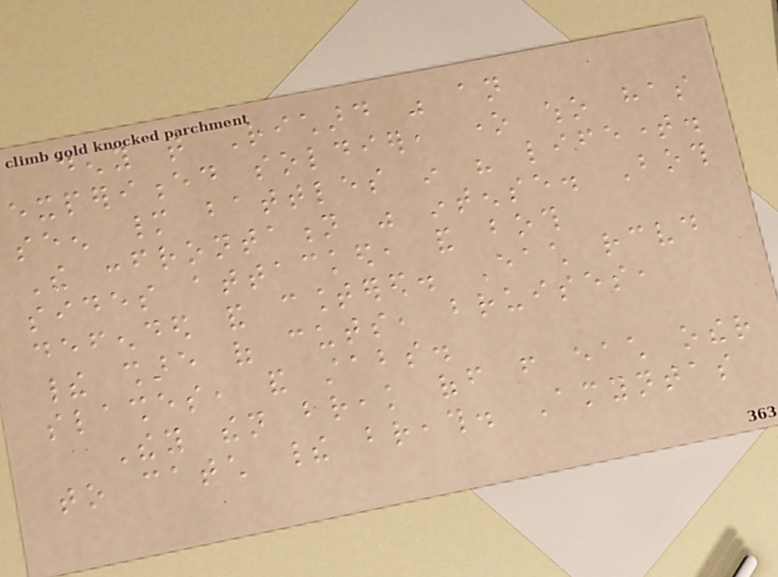deny that Richard was an
experienced soldier, one who has
seen many battles in his lifetime.
The confrontation was intense. Both
sides attacked, and both
defended and countered. Each received
their share of cuts, bruises,
slashes, and stabs.
They then break off from each other
to catch their breath. Amyntas
